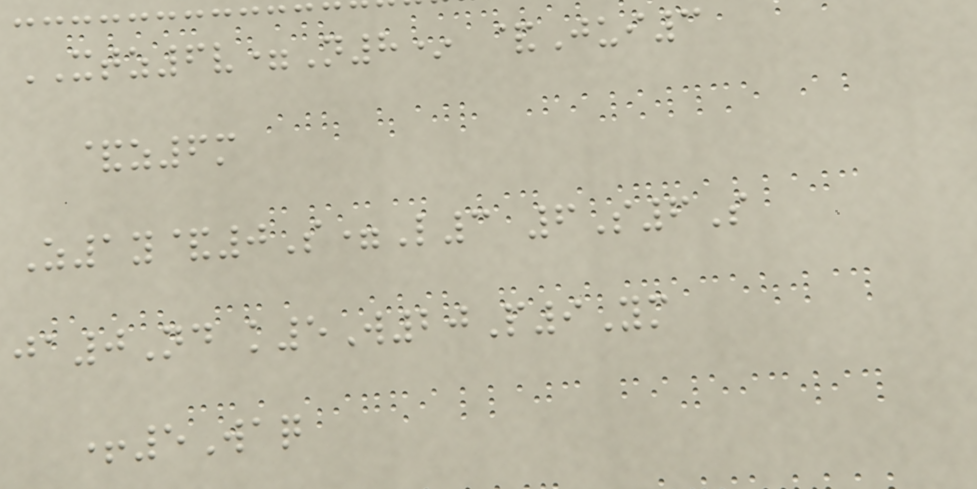XTZ6v=N8* &Jui3
&z6m
Z1y&0S=L3 6S6S
ja0Nd k5W20P9Ym
+5Waq
